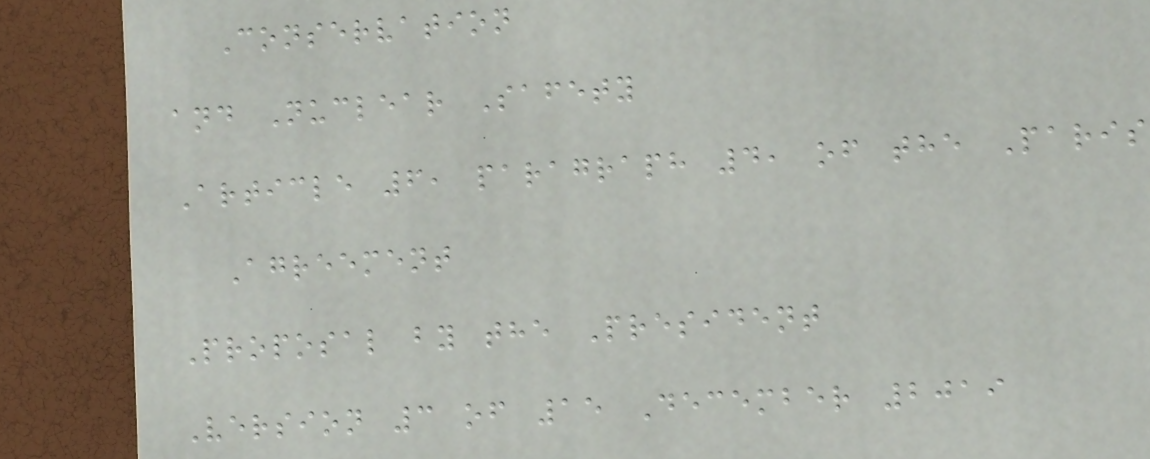Conservation
and Nuclear Safety
Article 6, paragraph 4, of the Paris
Agreement
Proposal by the President
Version 3 of 15 December 2019
